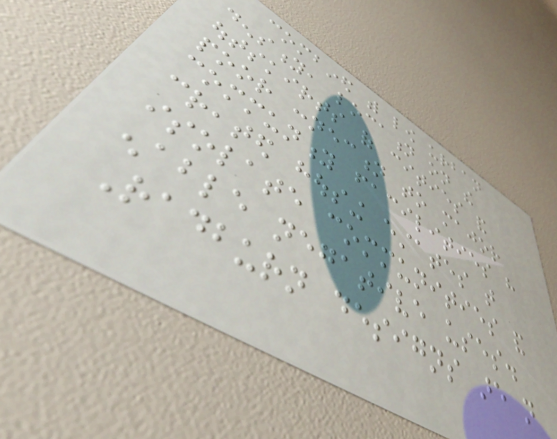combined with low urban
density, location on the
outskirts of cities and
poor connection to major
community facilities have
created housing estates that
isolate communities and
enable negative uses.
Radburn designs are not
